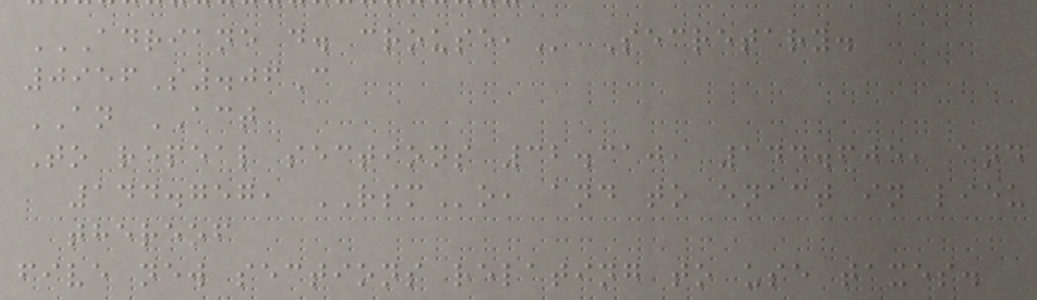ADRIANE D. CROUSE, Secretary.
0956S.06C
AN ACT
To repeal sections 32.310, 144.605, and
144.757, RSMo, and to enact in lieu
thereof
five new sections relating to use taxes.
